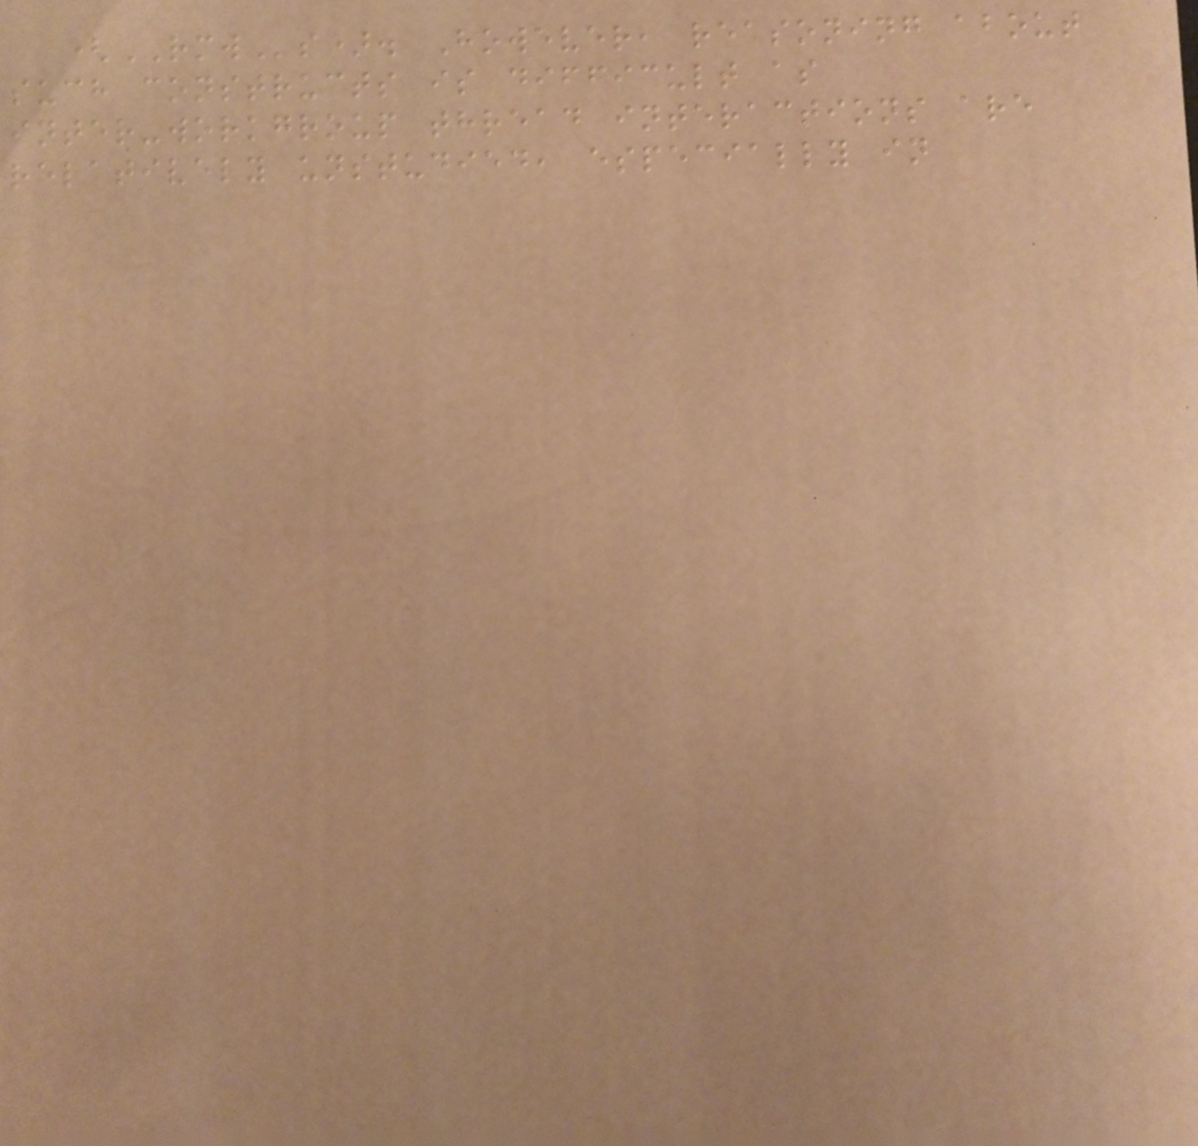(RMWs). However, reasoning about
such constructs is difficult as
inter-workgroup thread interactions are
relatively unstudied, especially in
